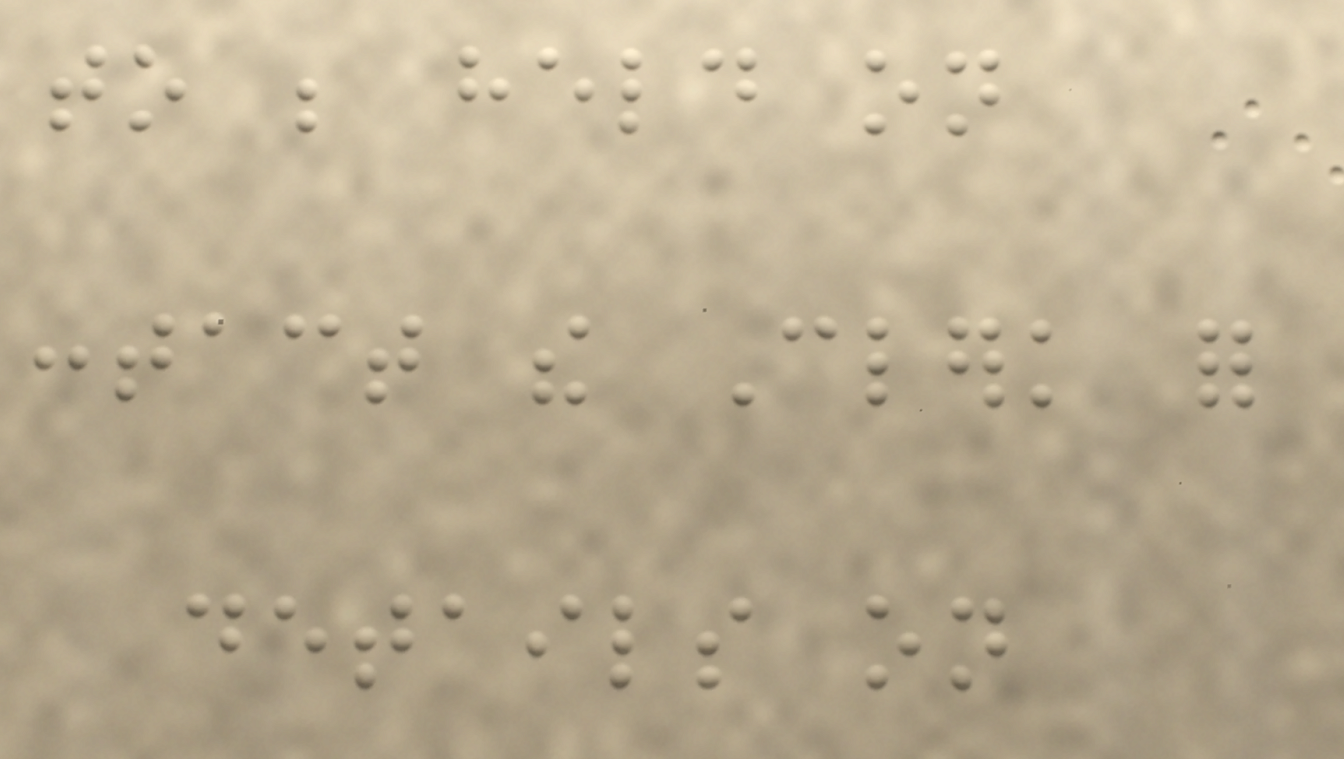to be held on
contact the Clerk for
details on
